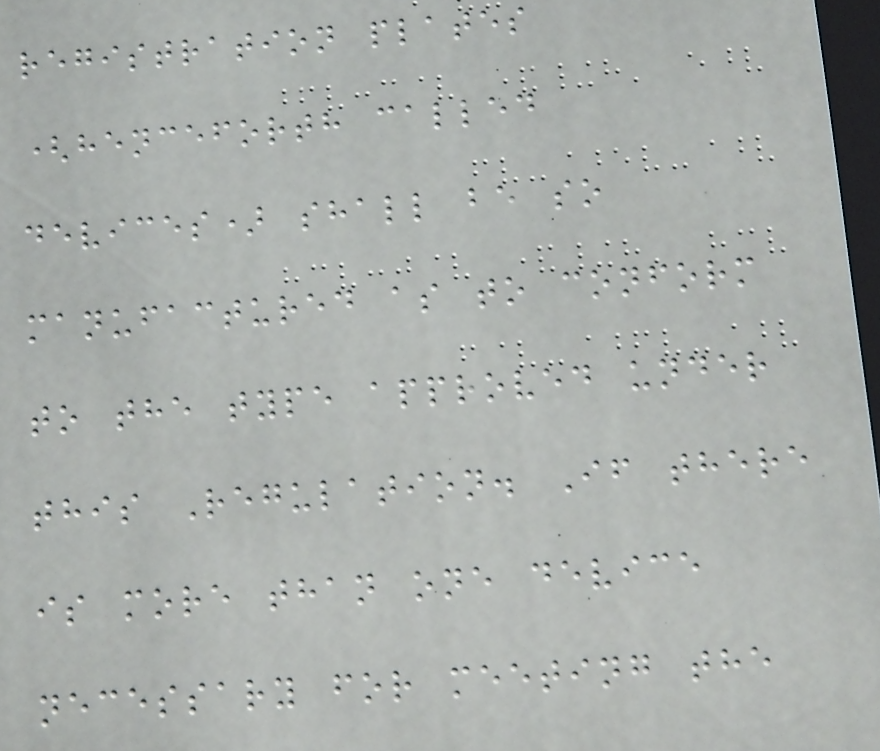registration plates
(henceforth called
devices) shall be so
manufactured as to conform
to the type approved under
this Regulation. If there
is more than one device
necessary for meeting the
